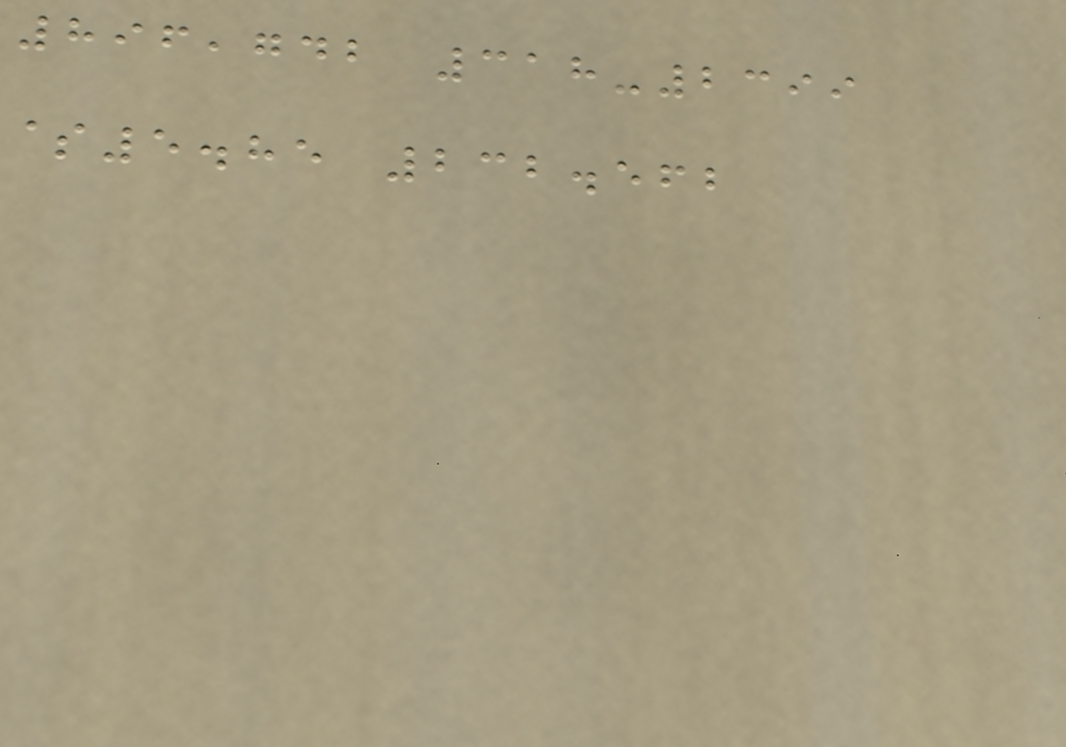896,742 318-2399
$5.85 232.562
